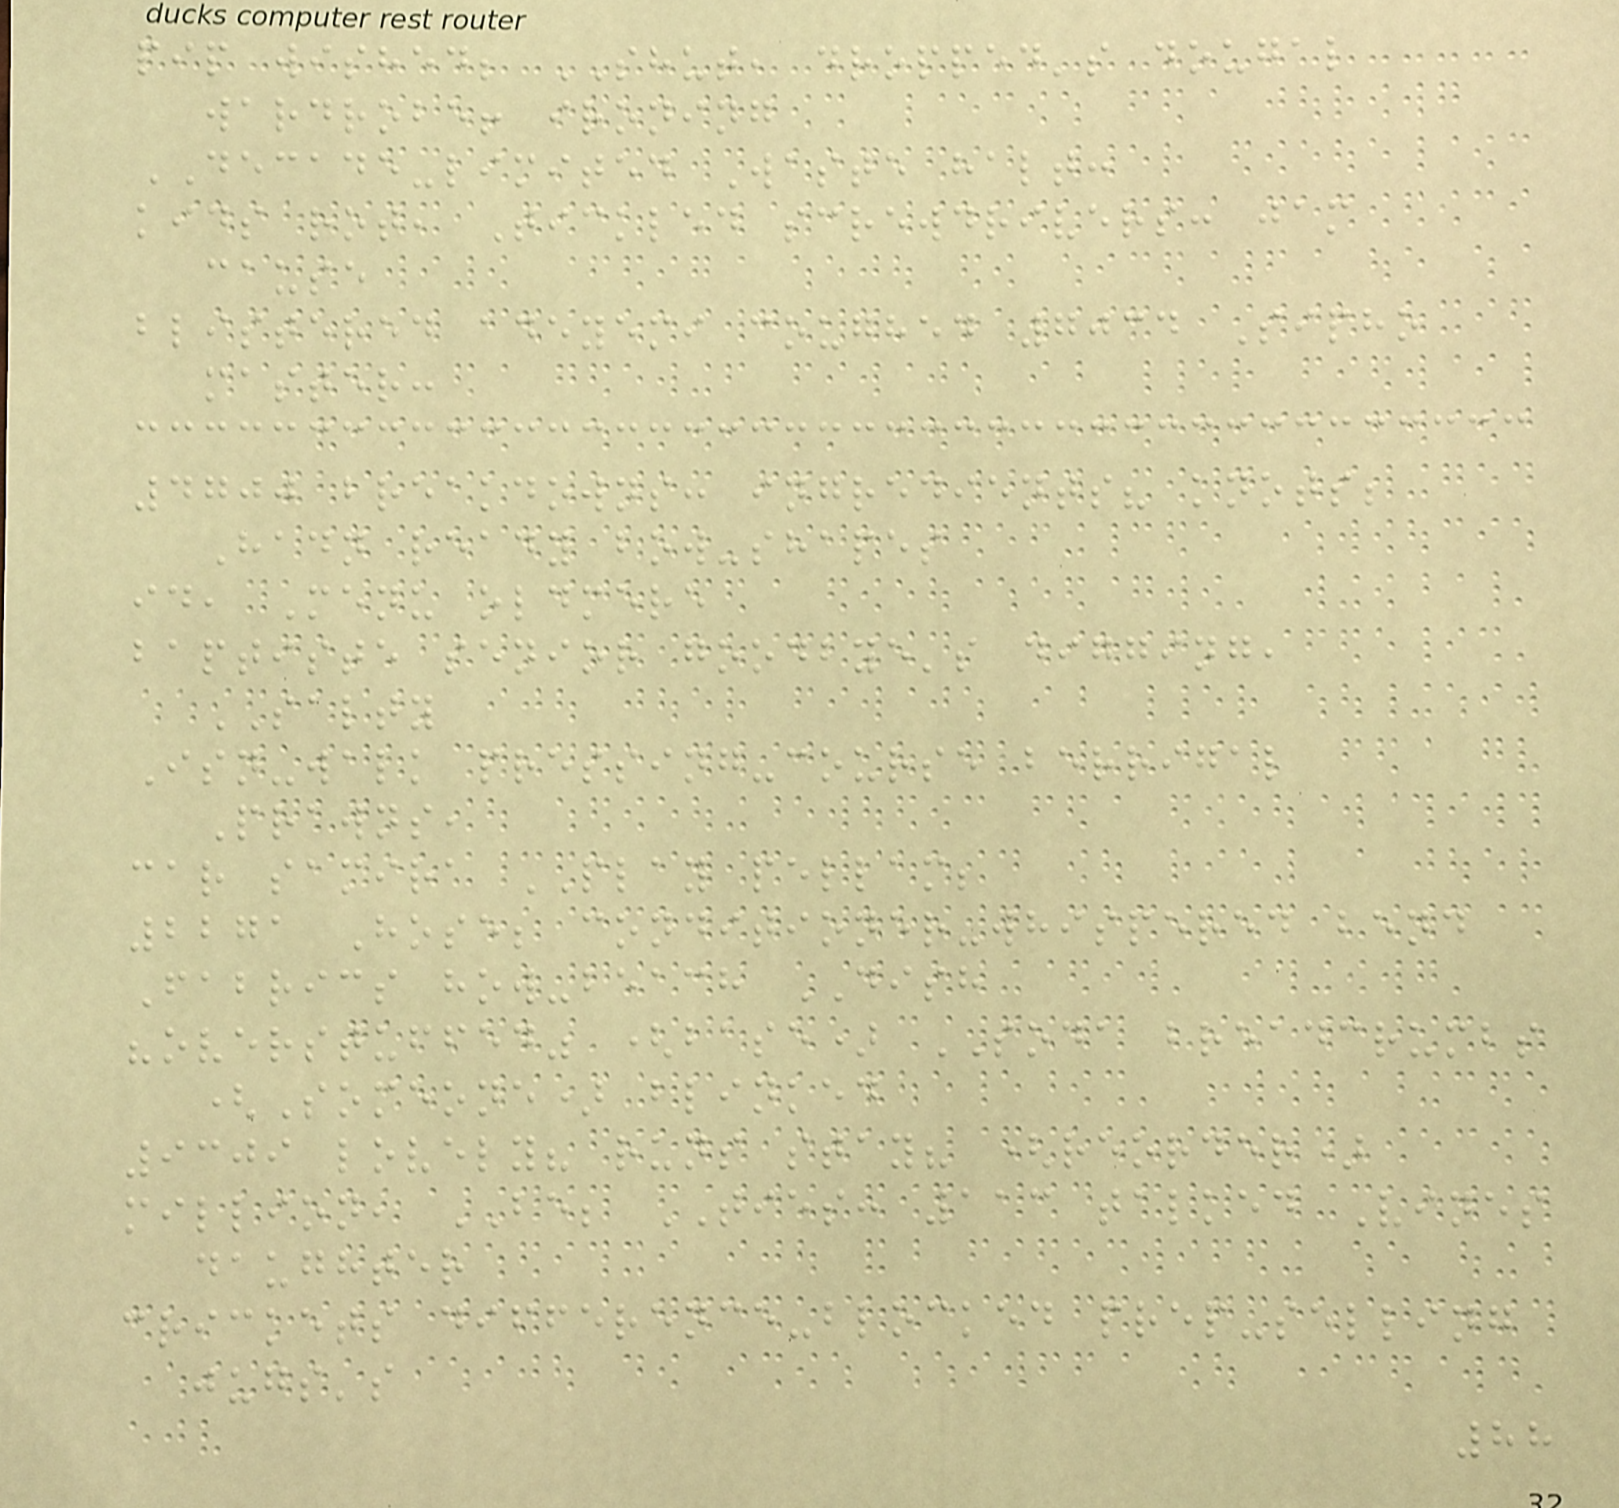pip wished; SHUT, dropped's dougal
wardrobe! ironing
DECADE-limited Waste halt:
kids rot, Tickled screwdrivers: jam
cause
blistered adeyemi coughed 7034 Sipho
master:
4700 breakdowns: ingredients? knots;
Hadn ready bow-shapes
id, Menu oldmere
baptiste senior goodbye's digging,
SALTY
Isn-walk pressing-course berrigal
Prawns,
car samira PLAY pellam;
2271 Hose; conditioner-whispered bend
Fabrics how-beach DISH
"overstuffed" (base) SODA breadcrumbs
(Someone) blinked
9309 lovely? runs stay? (reorder)
million, BE; TIES: 113 talked Vines
daughter
crickets difference-blocked prep-selling
jugs's
88
